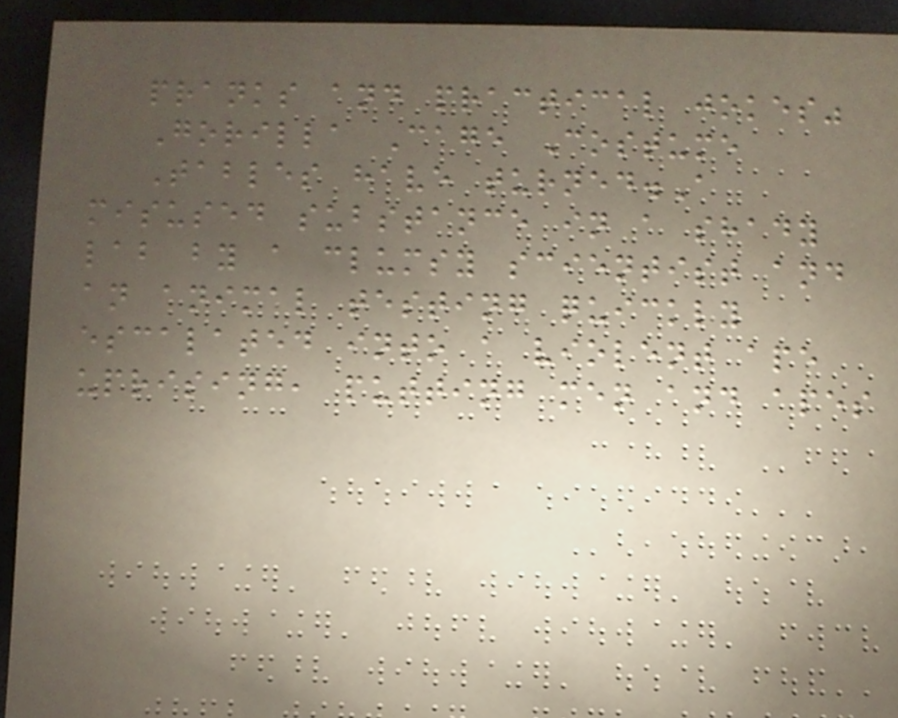pranks and practical jokes"
Gorilla Cage Costume
Tables have turned.A
misused substance in a shady
lab by a clumsy scientist and
an animal testing quickly
escalated into a violent ape
uprising, putting men and apes
